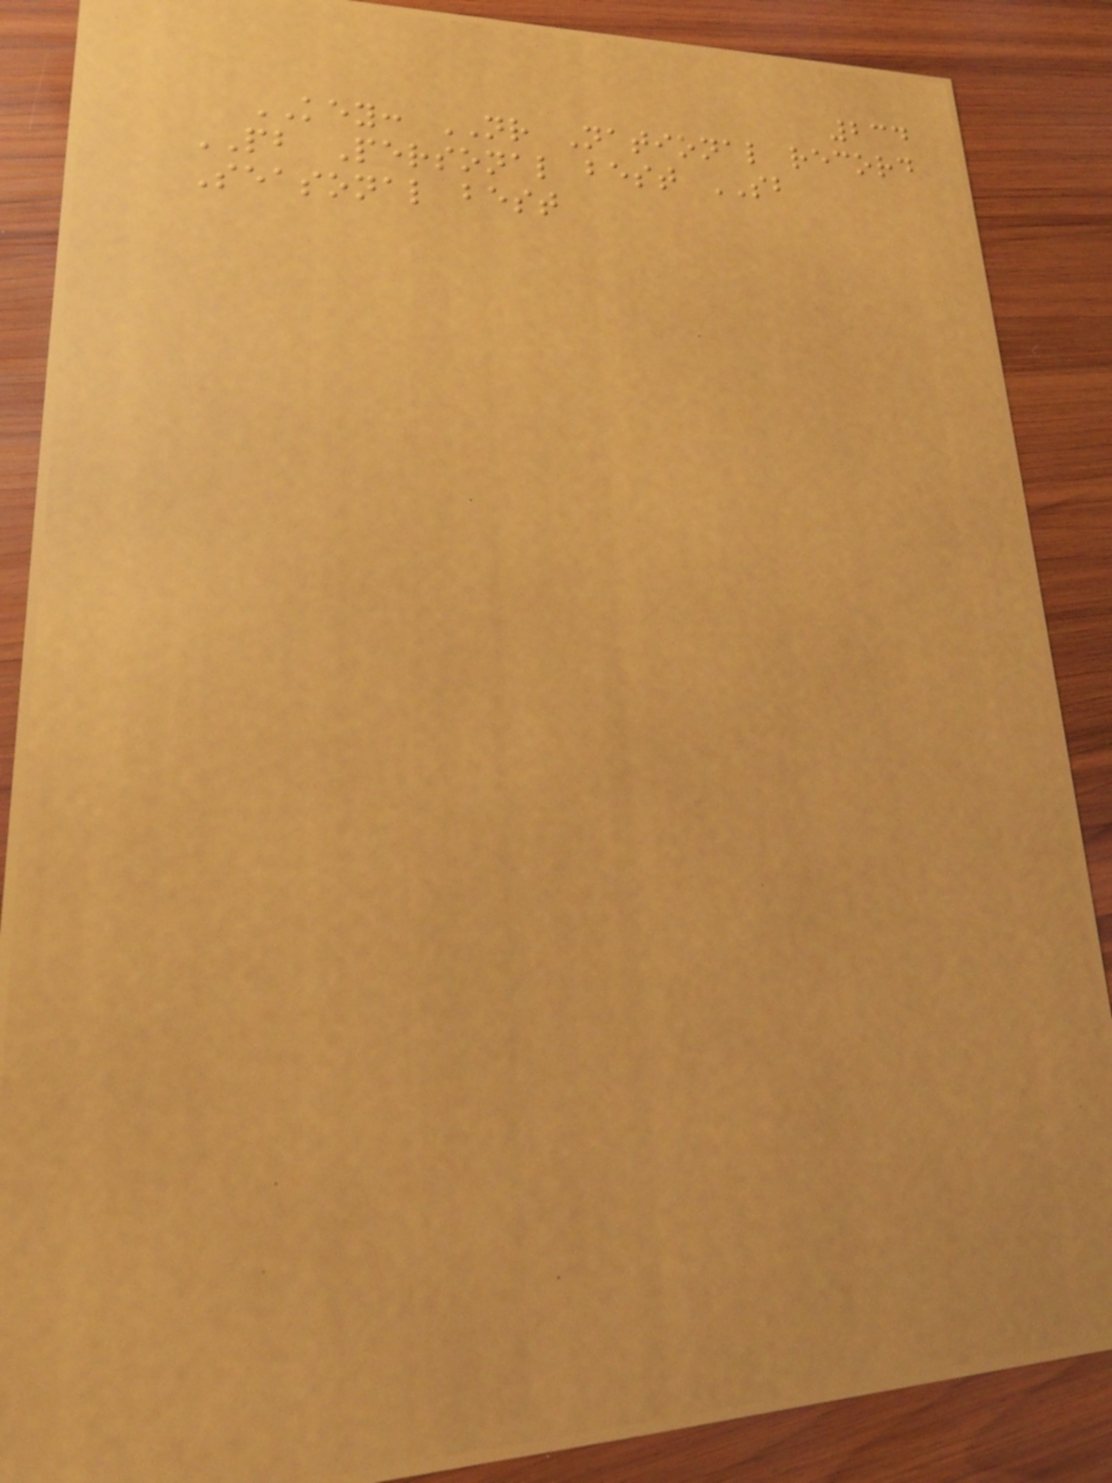234
KEY: NR National record
PB Personal best SB
Seasonal best
